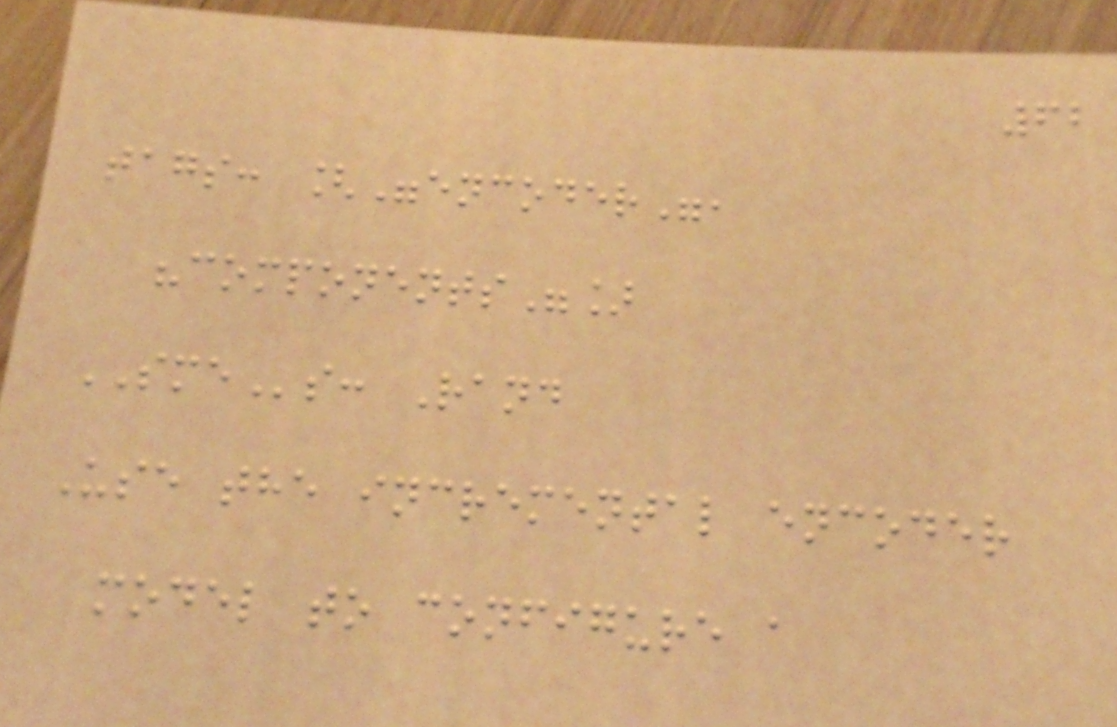62
tags: ["encoder",
"components"]
SMEs: Rand
Use the incremental encoder
model to configure a
